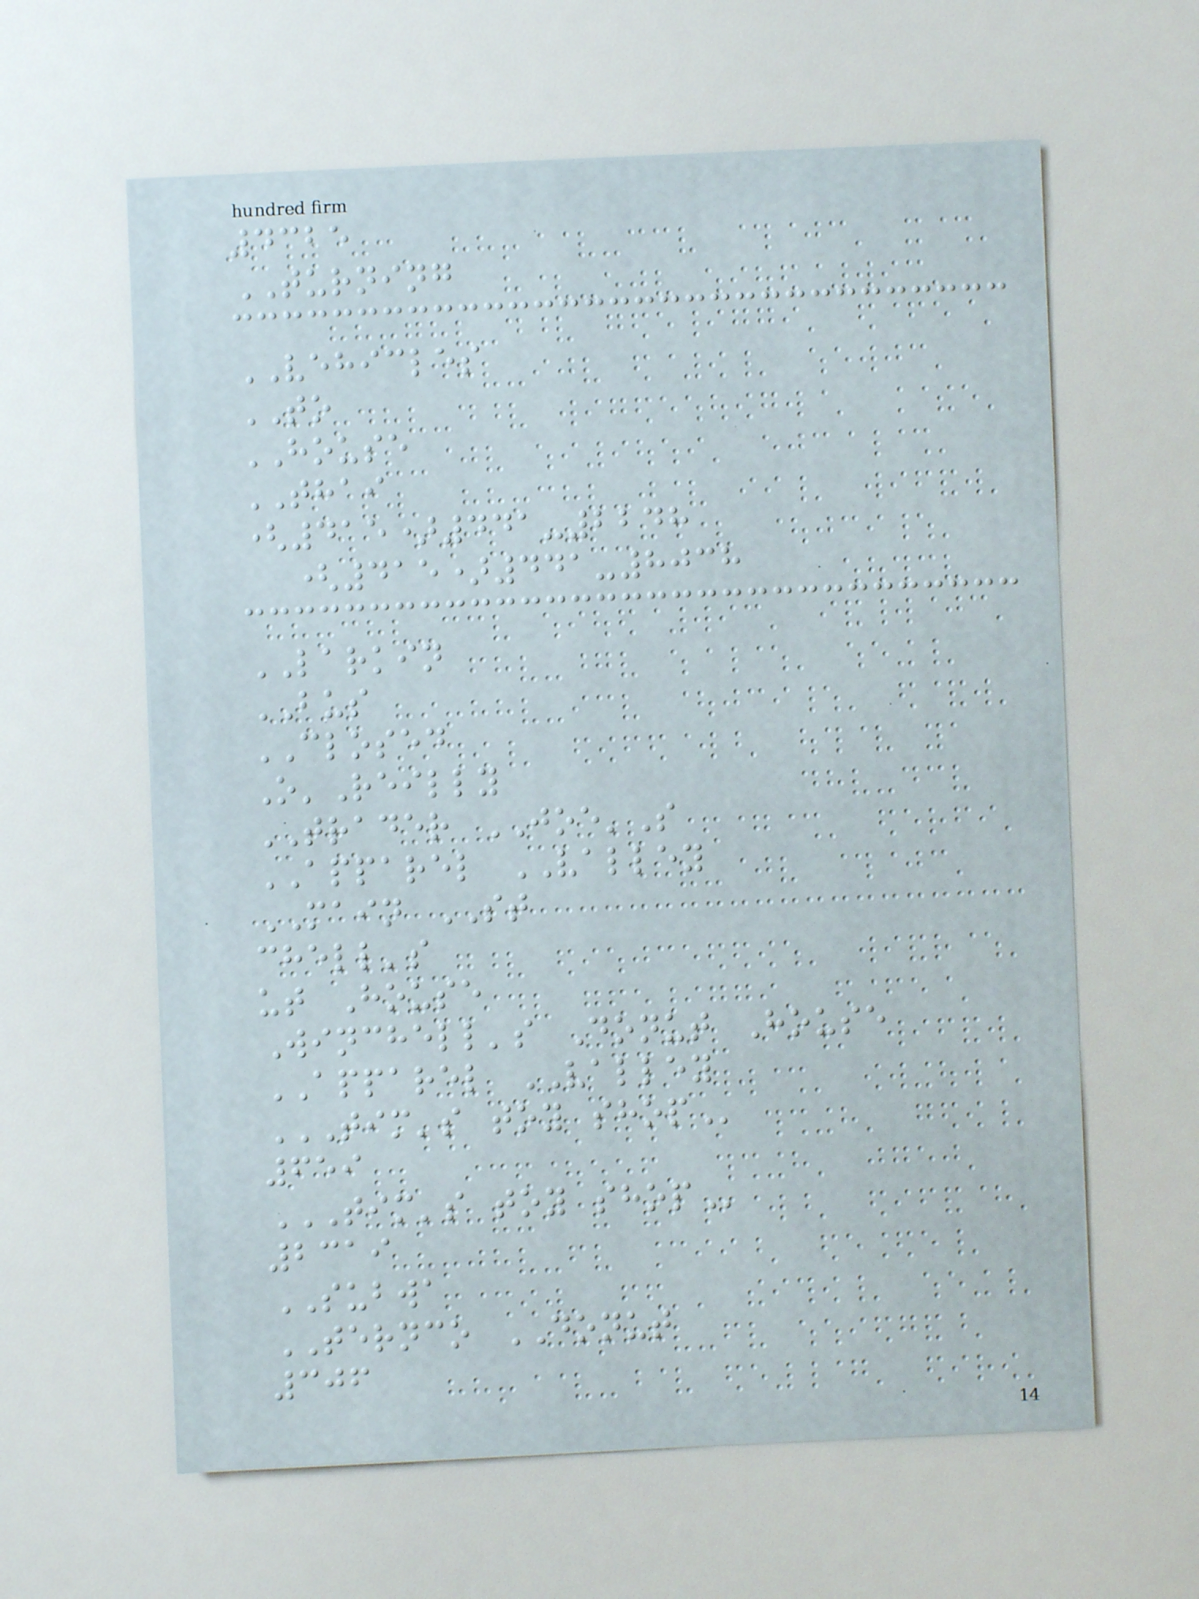4325
TURNING
VEHICLES
TO
HOUSE
THAI
(415)441-2248
(415)441-8038
LARKIN
BUS
CLOSED
O'Reilly
TRADER JOE'S
APPAREL VALLEY
MAIN ST
chell's
ut House
Winchell's Donut House
APPAREL VALLEY
TIM'S TOY SHOP
659
TIM'S TOY SHOP
2319
SUBWA
TERNCO DONUT
306
